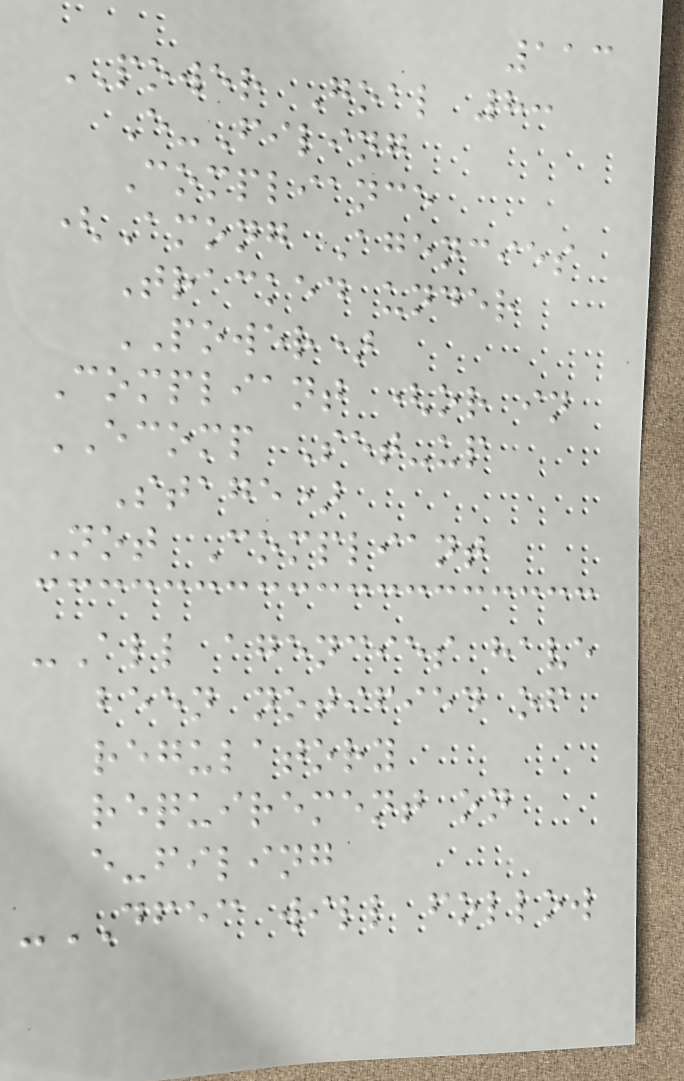113
POWER Goal 8:
E-Filing
Compliance
(Among Agencies
Tracked under
POWER)
Compliant (or in
ECOMP Set-up
Stage)
Not Compliant
-All agencies have
been notified of
regulatory
requirement on
e-filing
-DFEC will follow
